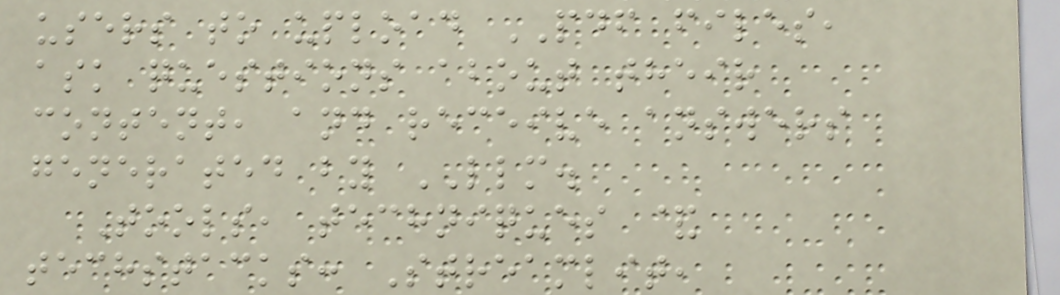users to upload PDF files,
ask questions about their
content, and receive answers
generated by LLM.
Tools, techniques &
techstacks: Streamlit,
